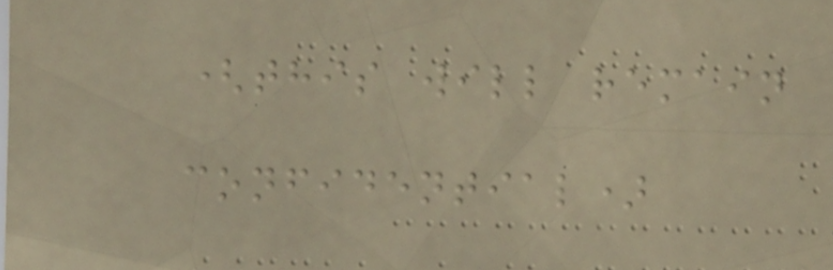(this will remain
confidential)
